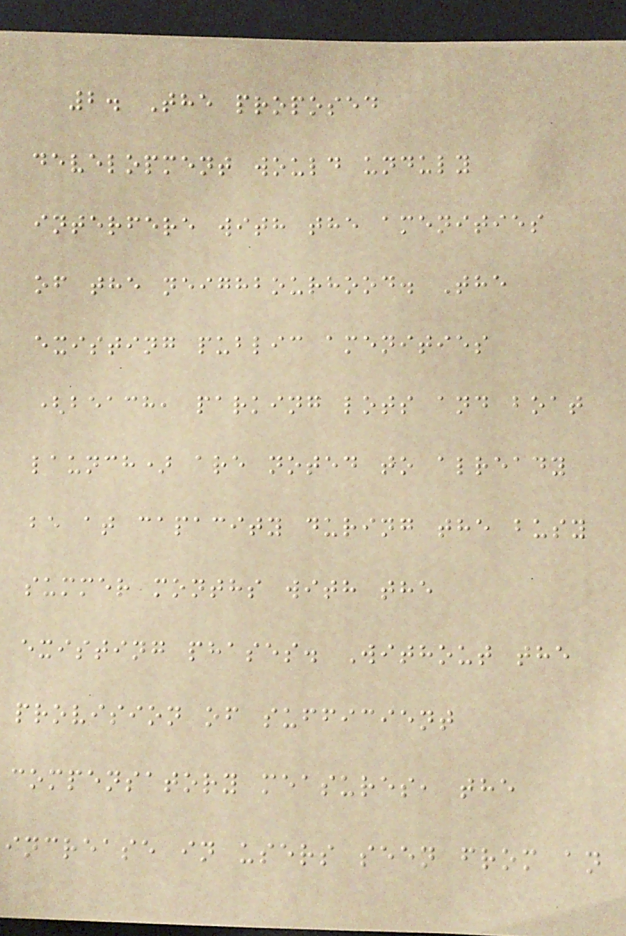2. The proposed
development would unduly
interfere with the amenities
of the neighbourhood. The
existing public amenities
(beach, parking lots and boat
launch) are noted to already
be at capacity during the busy
summer months with the
existing phases. Without the
provision of sufficient
compensatory measures, the
increase in users seen from an
